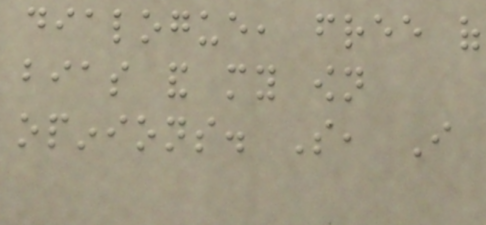dialogue, free of
bias and my own
opinions. So, I
